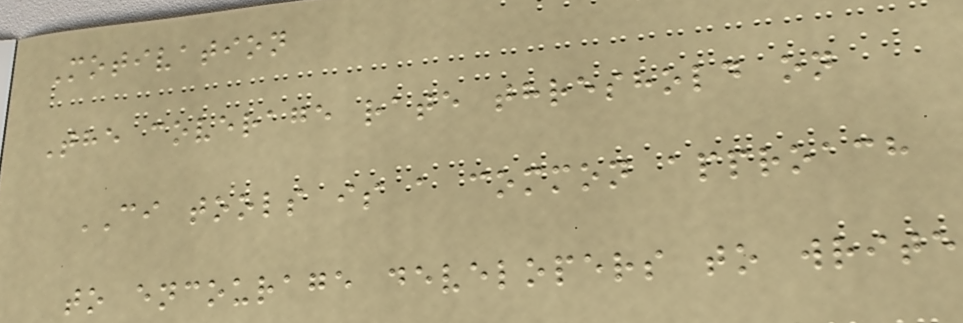Motivation
The coverage rate threshold on
CI tools is a common approach
to encourage developers to write
